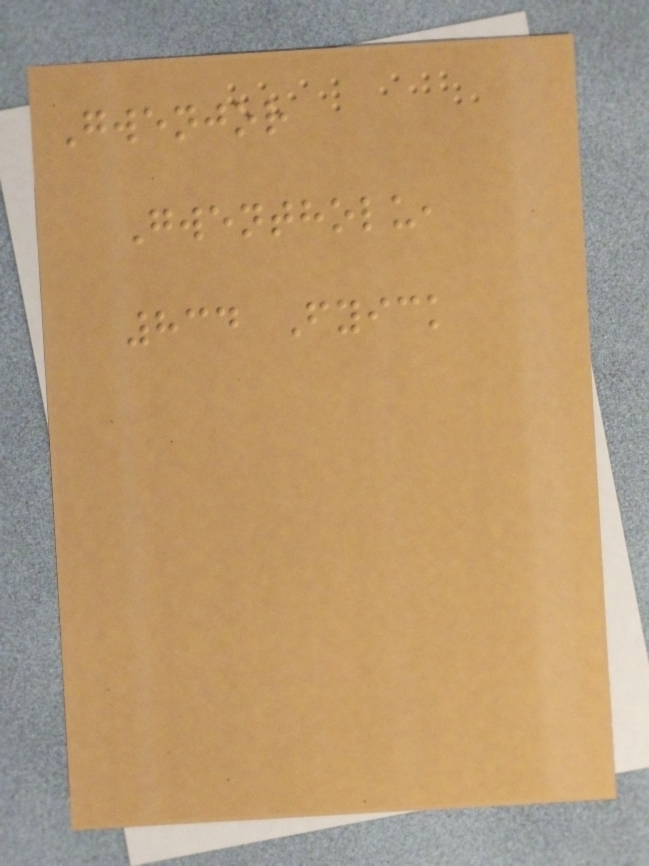Gwenjor
Gwentholu,
834 Fyick
